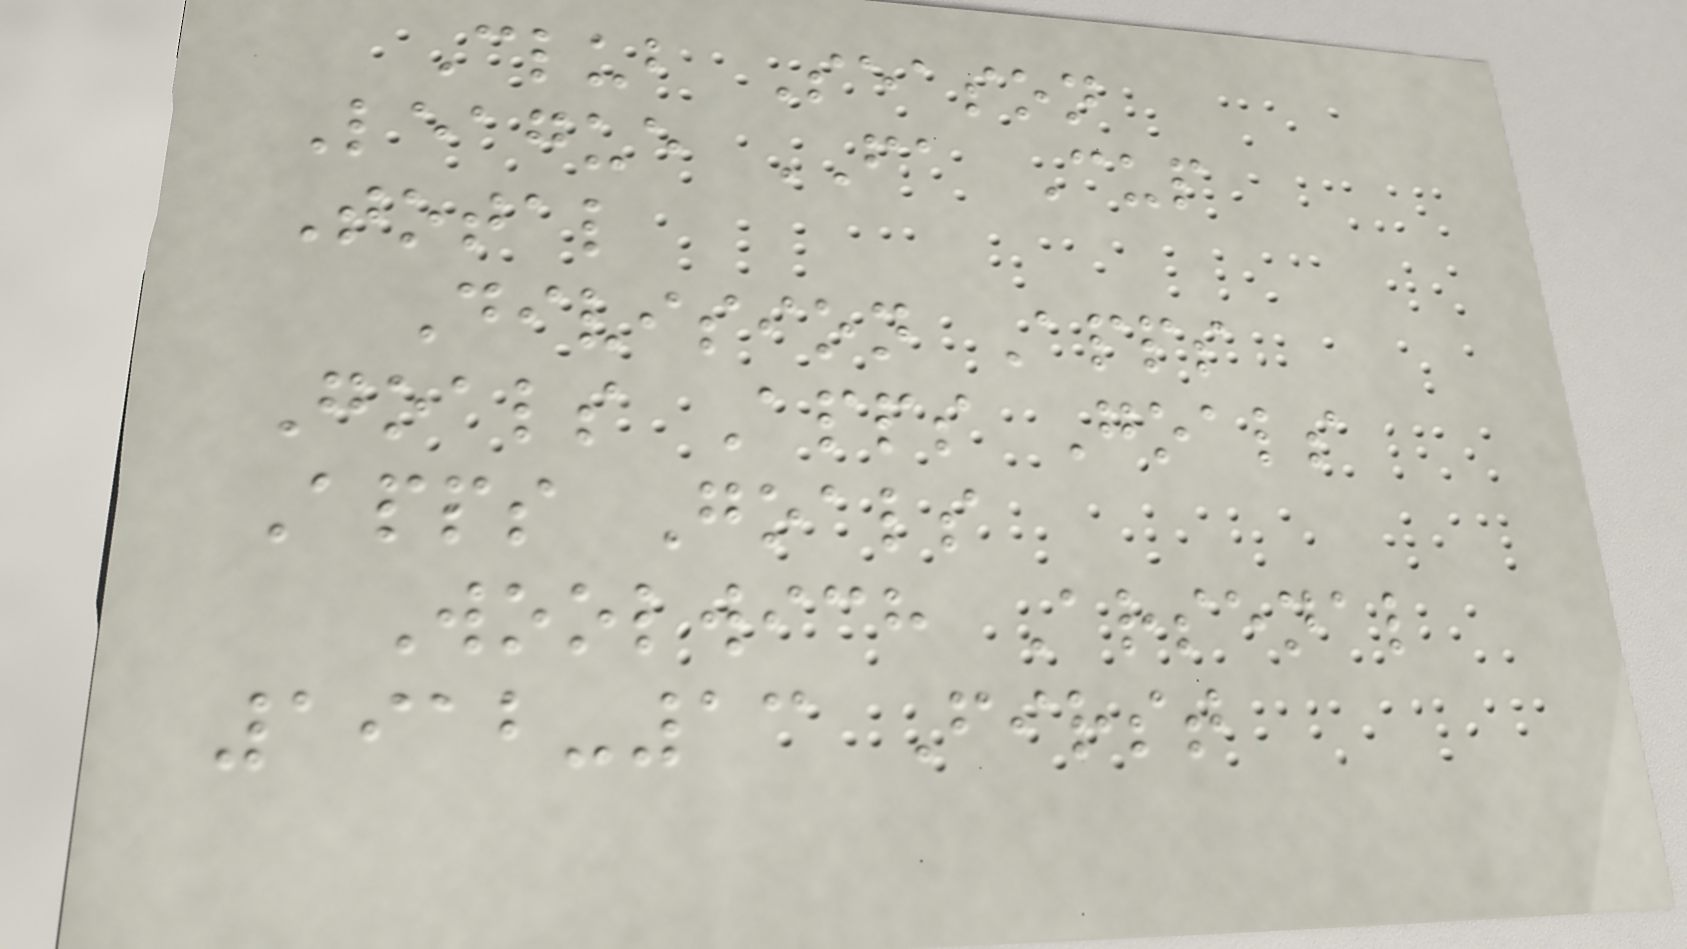Club Season
League FA Cup
Total
Division Apps
Goals Apps Goals
Apps Goals
Woolwich Arsenal
1912-13 First
